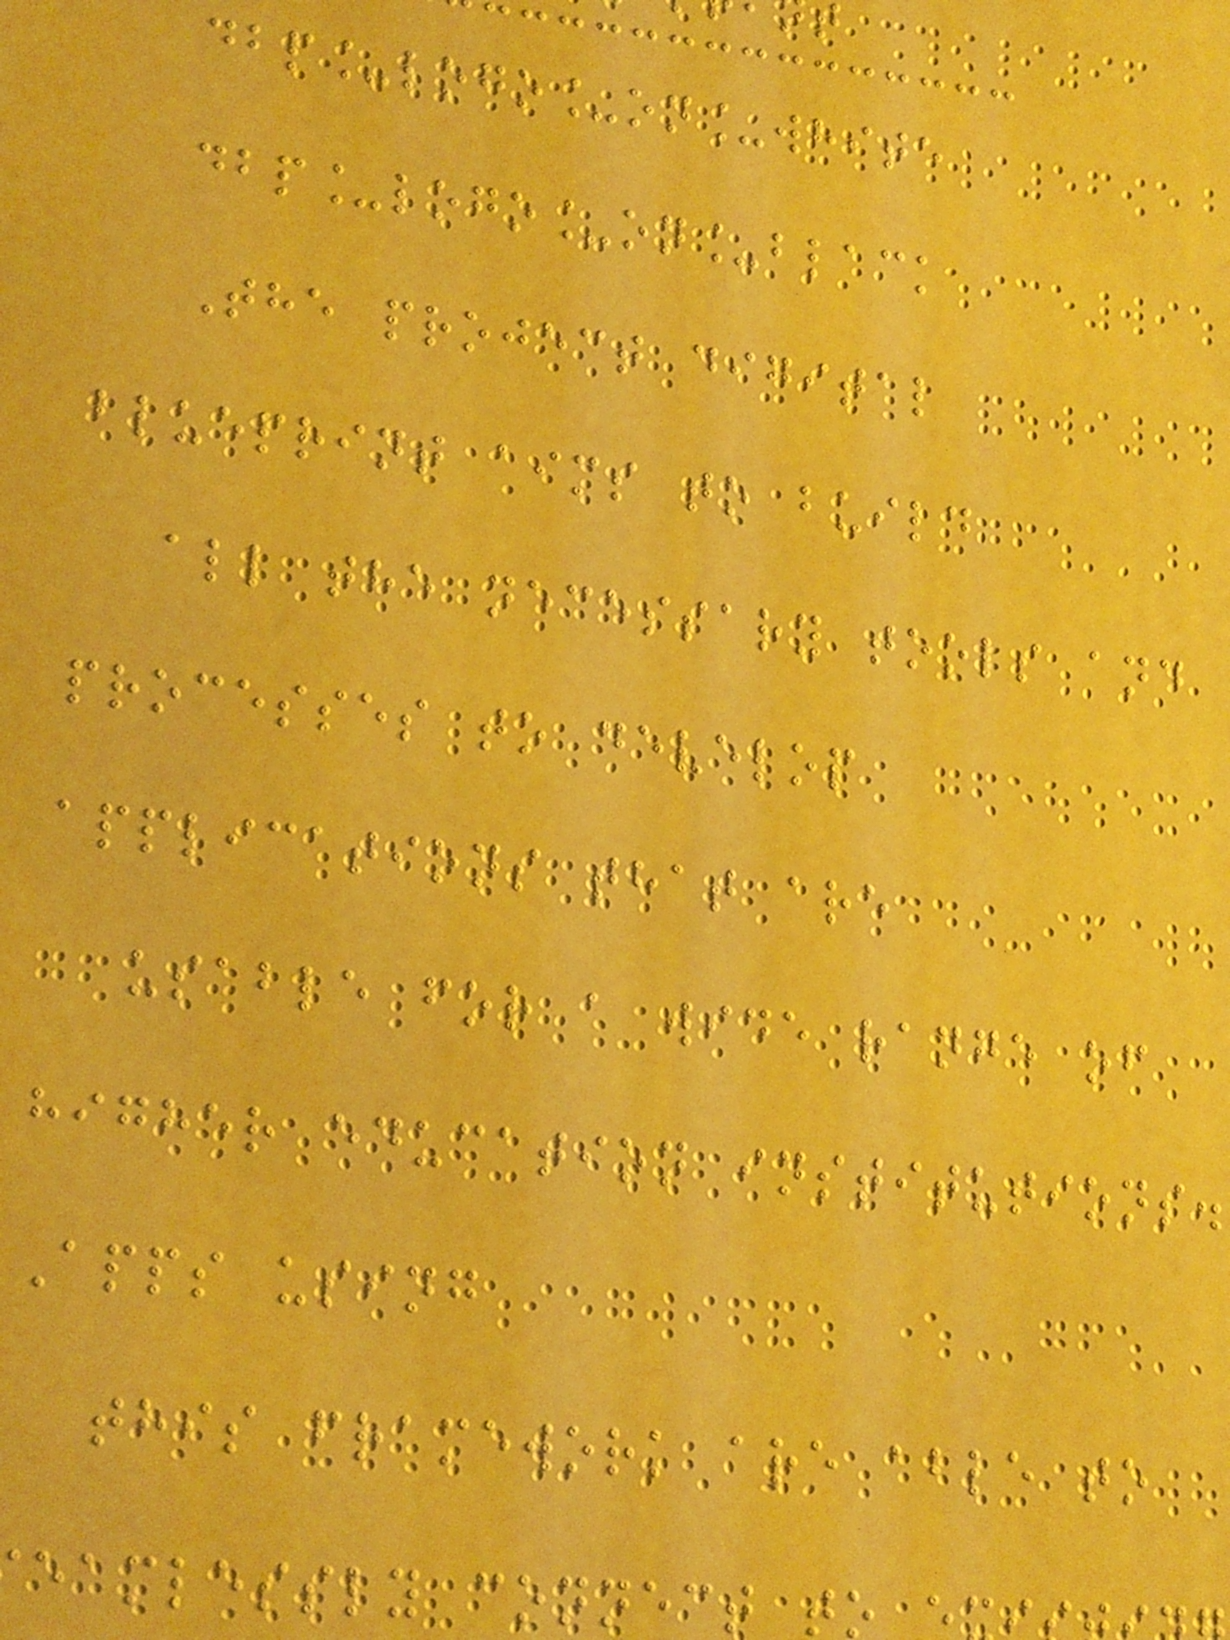dbp_logo_on_white
dbp_logo_on_black
The project digital
blueprint aims to build
all the necessary tools and
processes to develop
applications that are
usable for a wide range of
higher education institutions.
Apps using
this framework are able to
eamlessly connect to
